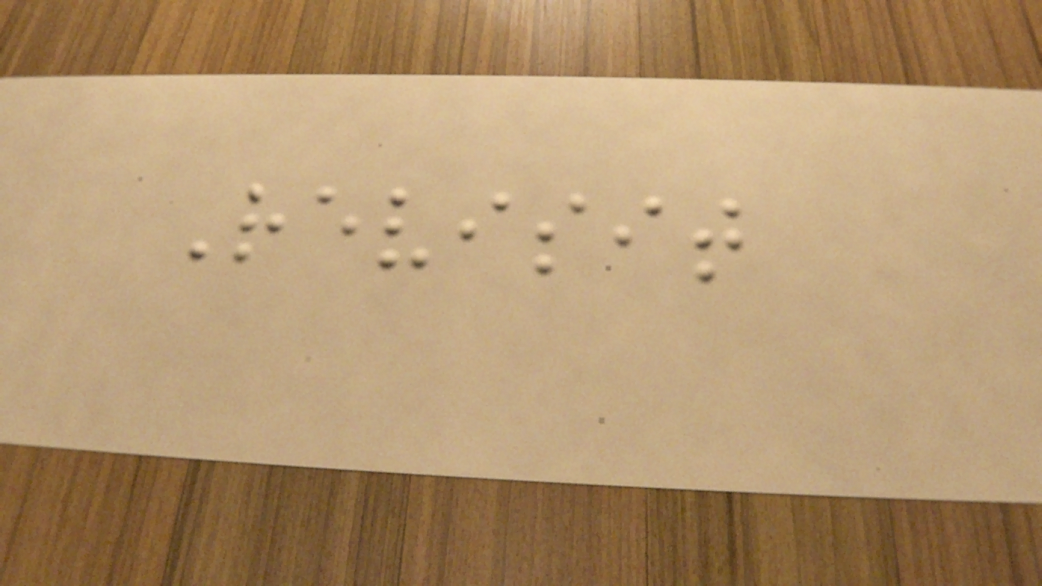Revisit
